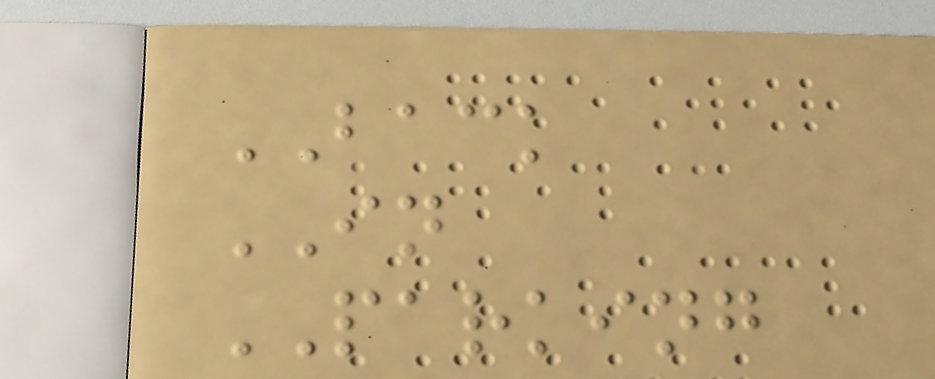BACK
IN
PARKING
